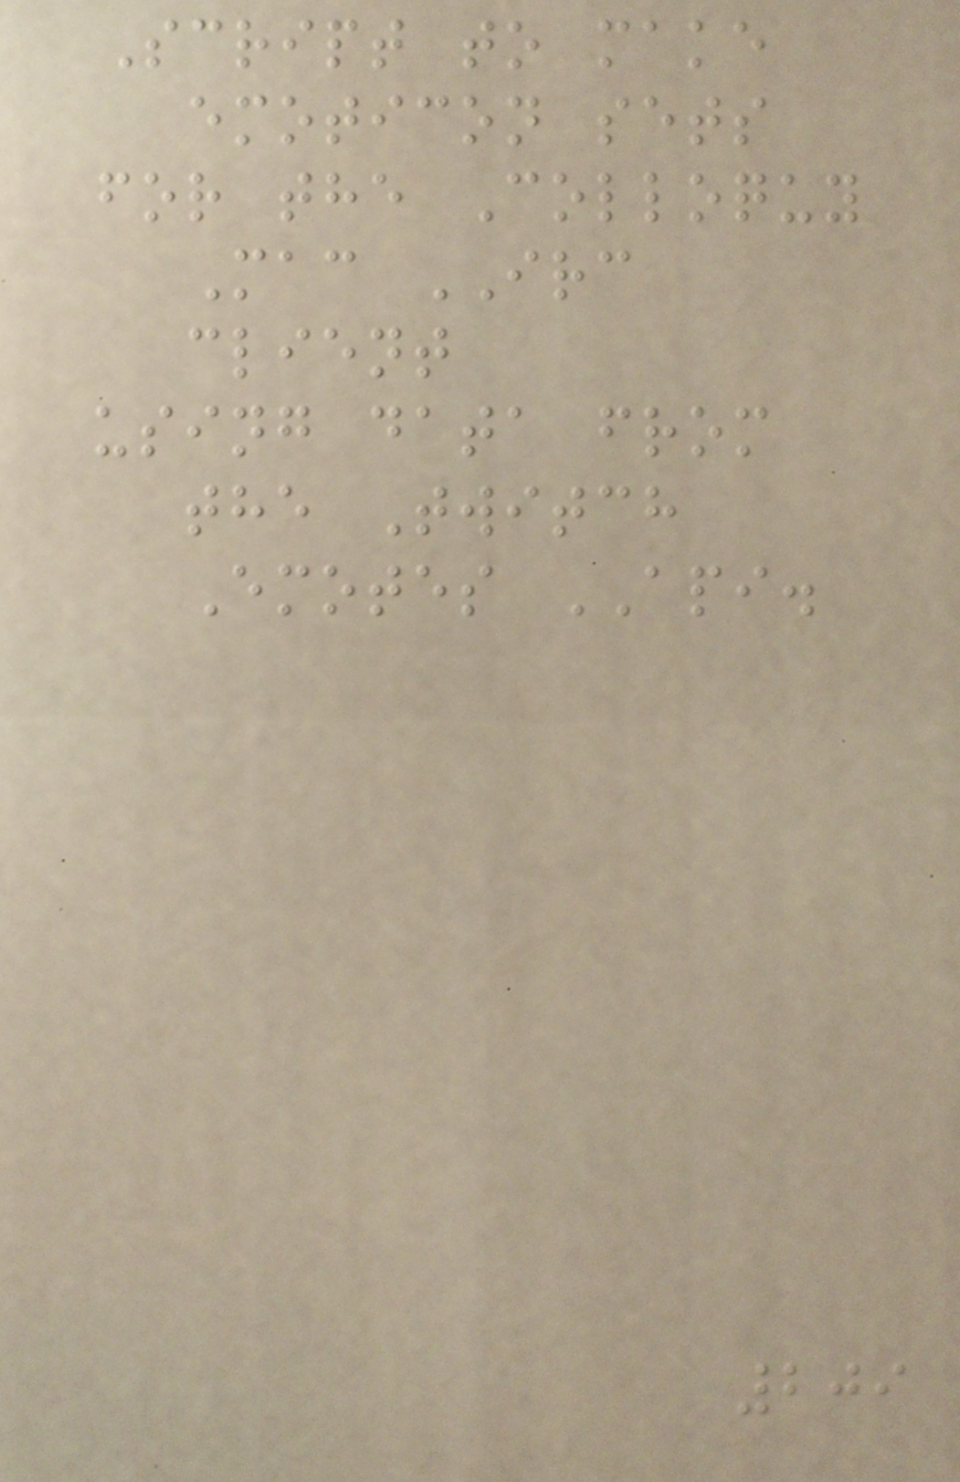Script to make
emoticon sets
for the Colloquy
Mac IRC
client
using data from
the Twitch
Emotes API.
209
